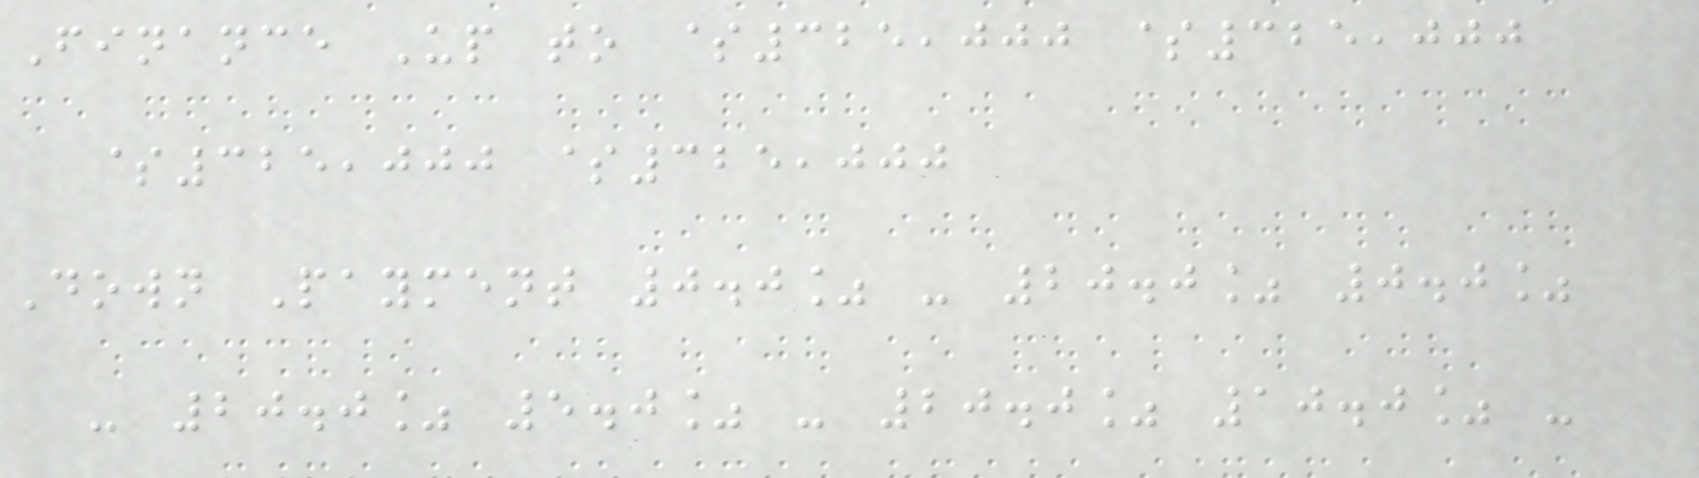Finance Up to $325,000 $325,000
$325,000 $325,000
Down Payment 0.0% - 20.0% 0.0%
- 20.0% 5.0% - 20.0% 10.0% -
